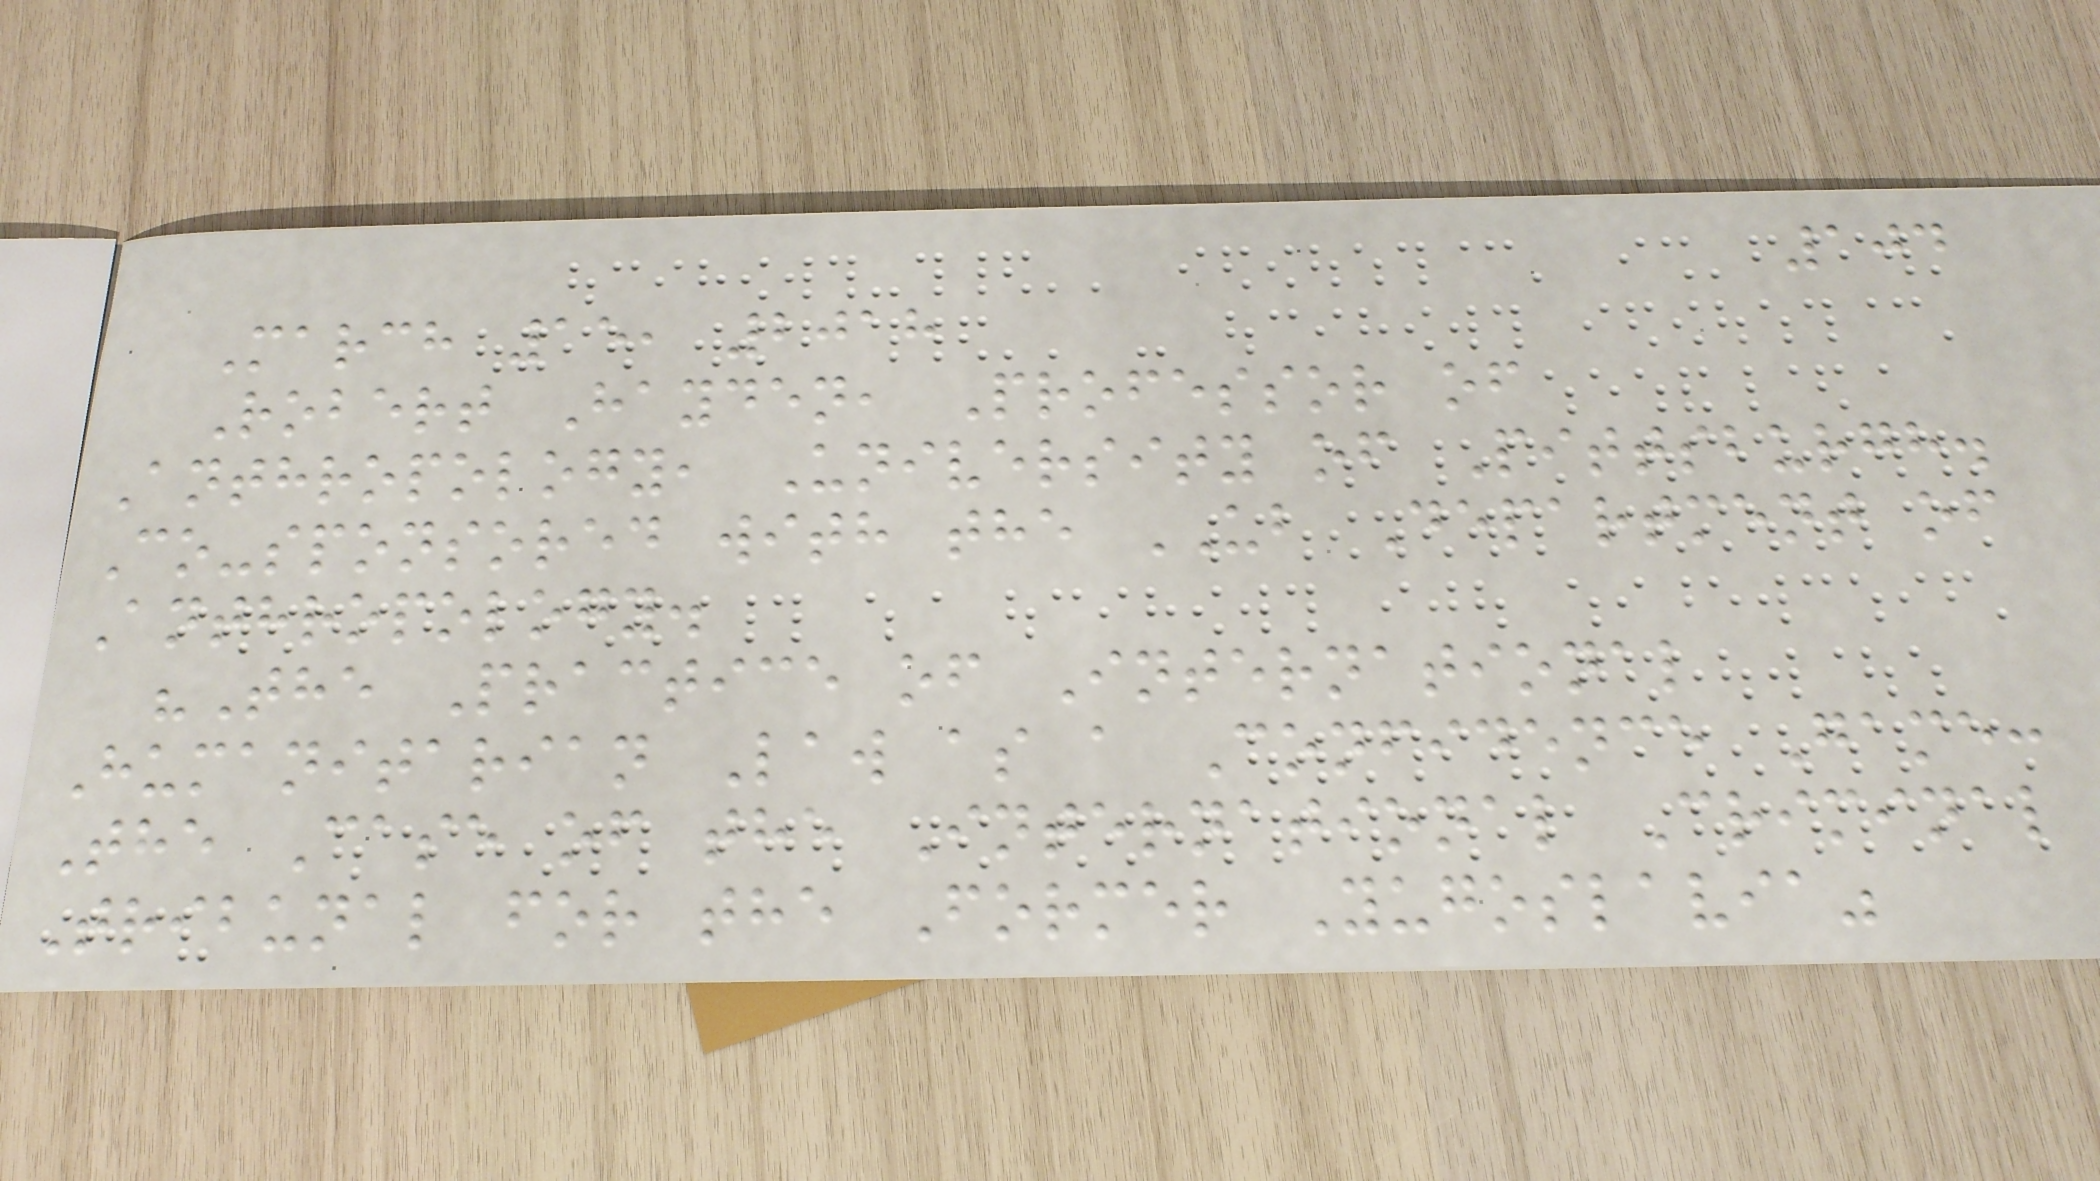104
March 15, 2018
Robert Hayden, Professor of
Anthropology, University of Pittsburgh.
Co-sponsored with the UB Department of
Anthropology.
"The Practice of International
Humanitarian Law as a Confidence Game:
The Case of the International Criminal
Tribunal for the Former Yugoslavia"
